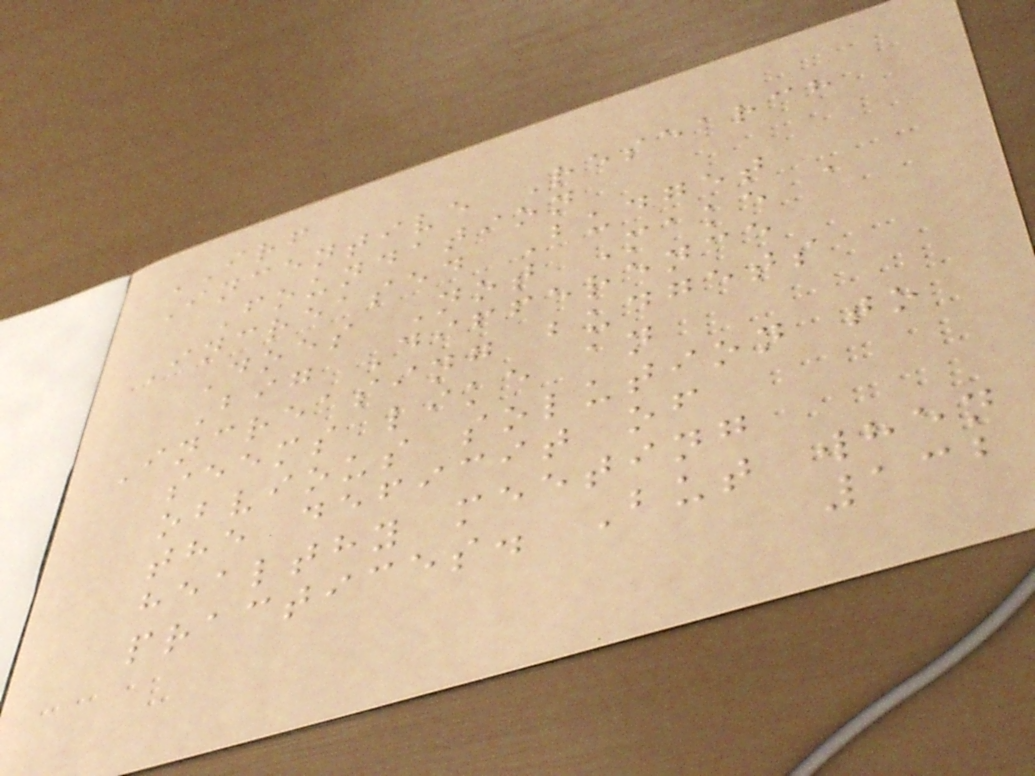IRF
Incentive Research
Foundation
Increased Budget
Does Not Make a
Big Difference
Increasing budgets
seems like an
obvious solution to
the deficit of
healthy meeting
practices. But when
132
